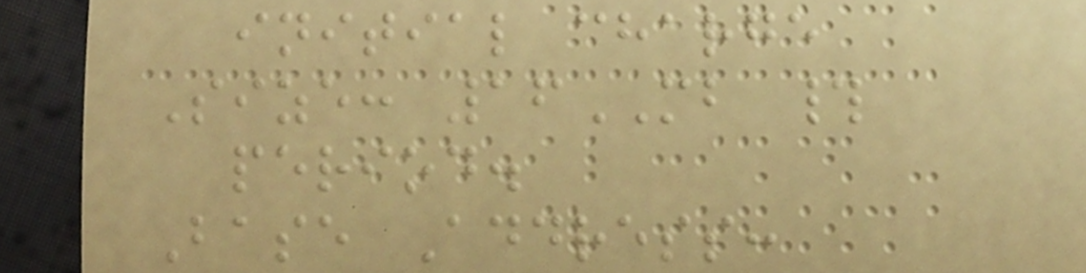initial charge
Size: 16MB #
period.
Base Address:
